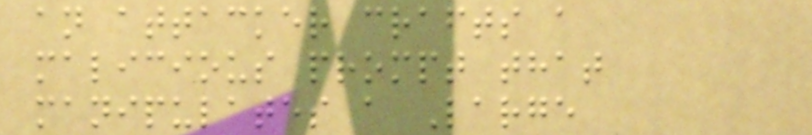an attacker crafts a
malicious prompt that
manipulates a Large
